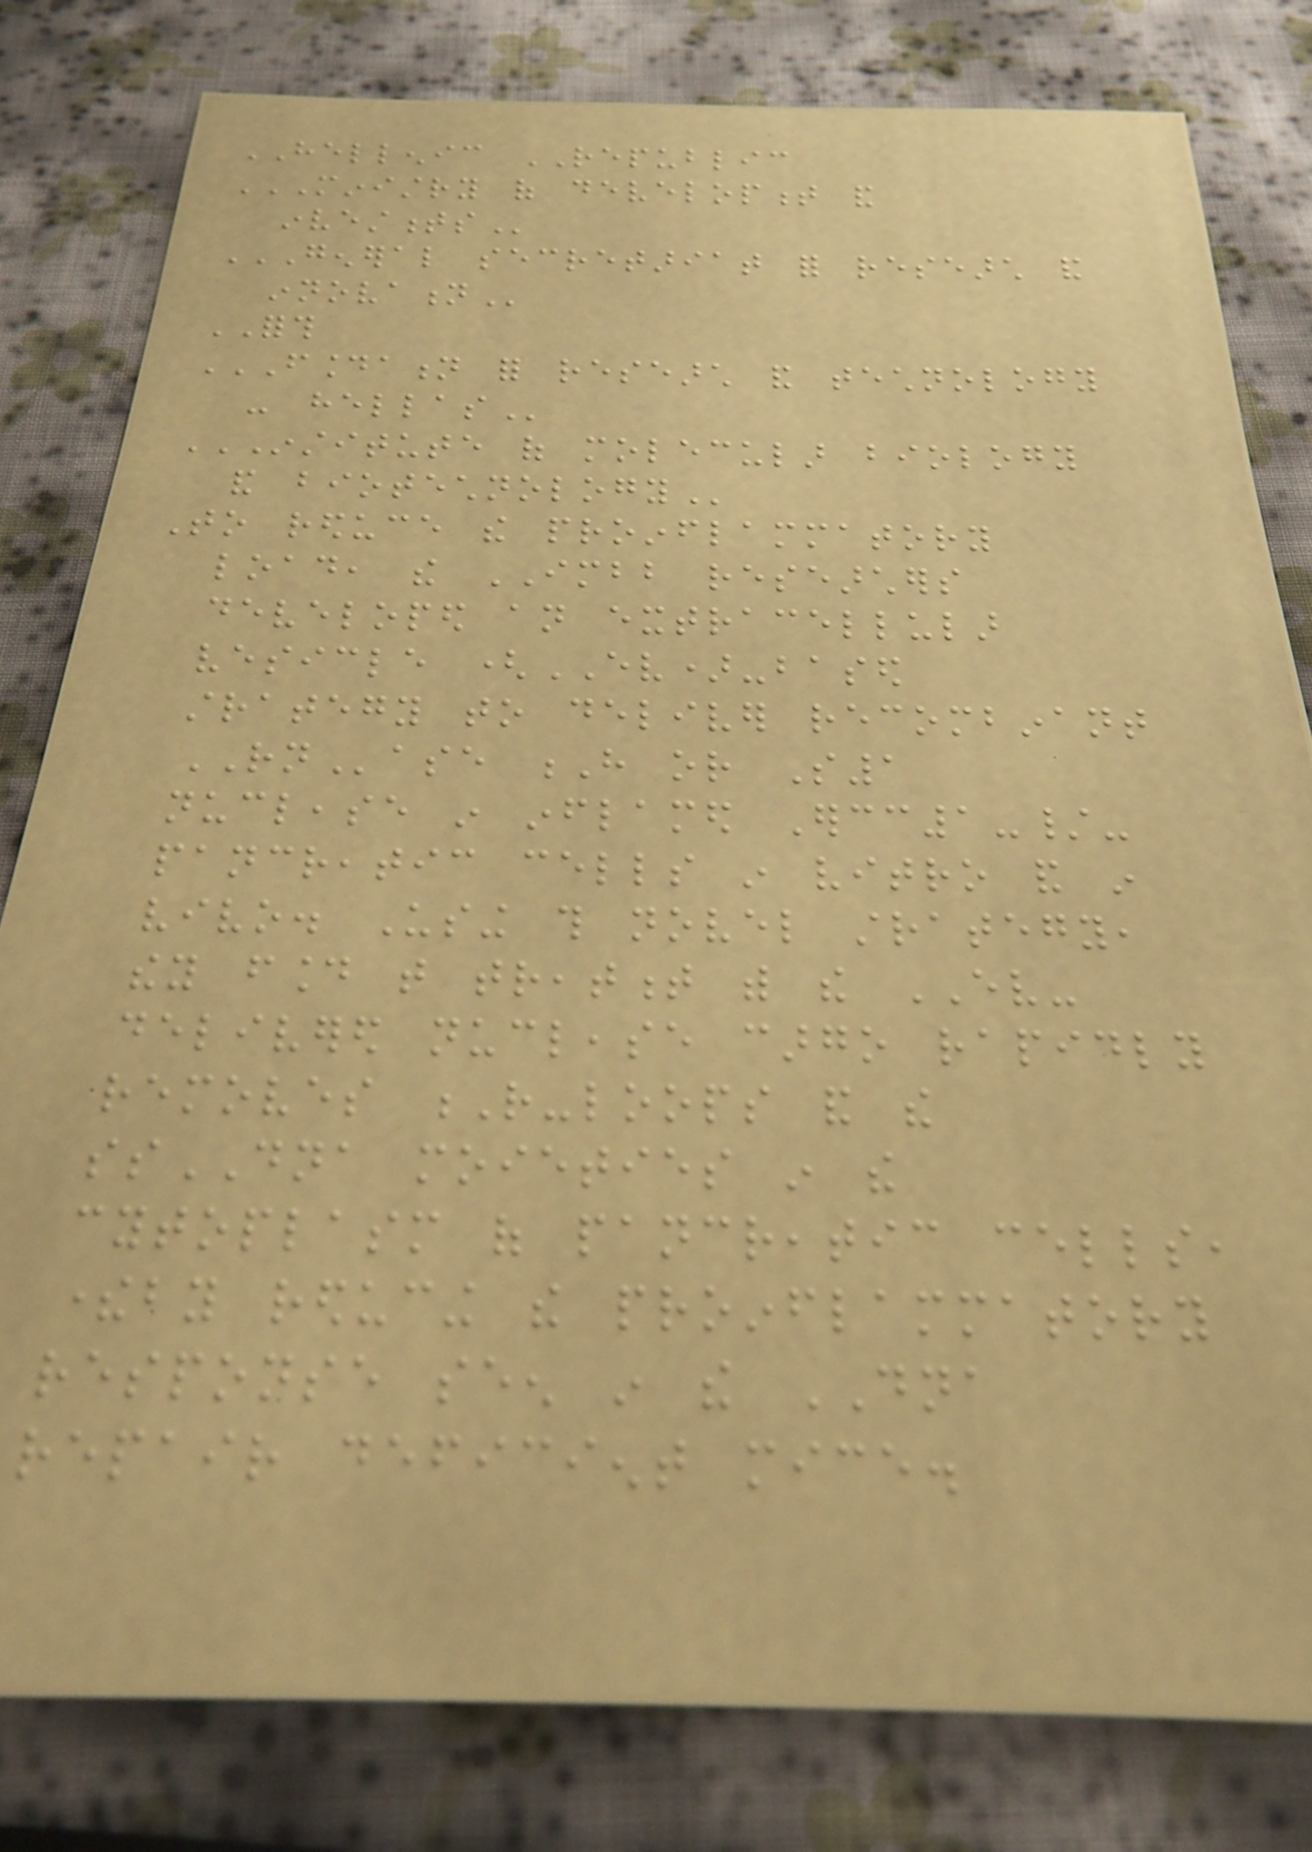HELLENIC REPUBLIC
MINISTRY OF DEVELOPMENT AND
INVESTMENTS
GENERAL SECRETARIAT FOR RESEARCH AND
INNOVATION
FORTH
FOUNDATION FOR RESEARCH AND TECHNOLOGY
- HELLAS
INSTITUTE OF MOLECULAR BIOLOGY
AND BIOTECHNOLOGY
To reduce the proinflammatory
load, the IMBB researchers
developed an extracellular
vesicle (EV)-based
strategy to deliver recombinant
RNase H or S1
nuclease in inflamed Ercc1-/-
pancreatic cells in vitro and in
vivo. Using this novel strategy,
they found that treatment with the EV-
delivered nuclease cargo rapidly
removes R-loops and the
ssDNA moieties in the
cytoplasm of pancreatic cells,
thereby reducing the proinflammatory
response seen in the DNA
repair deficient mice.
